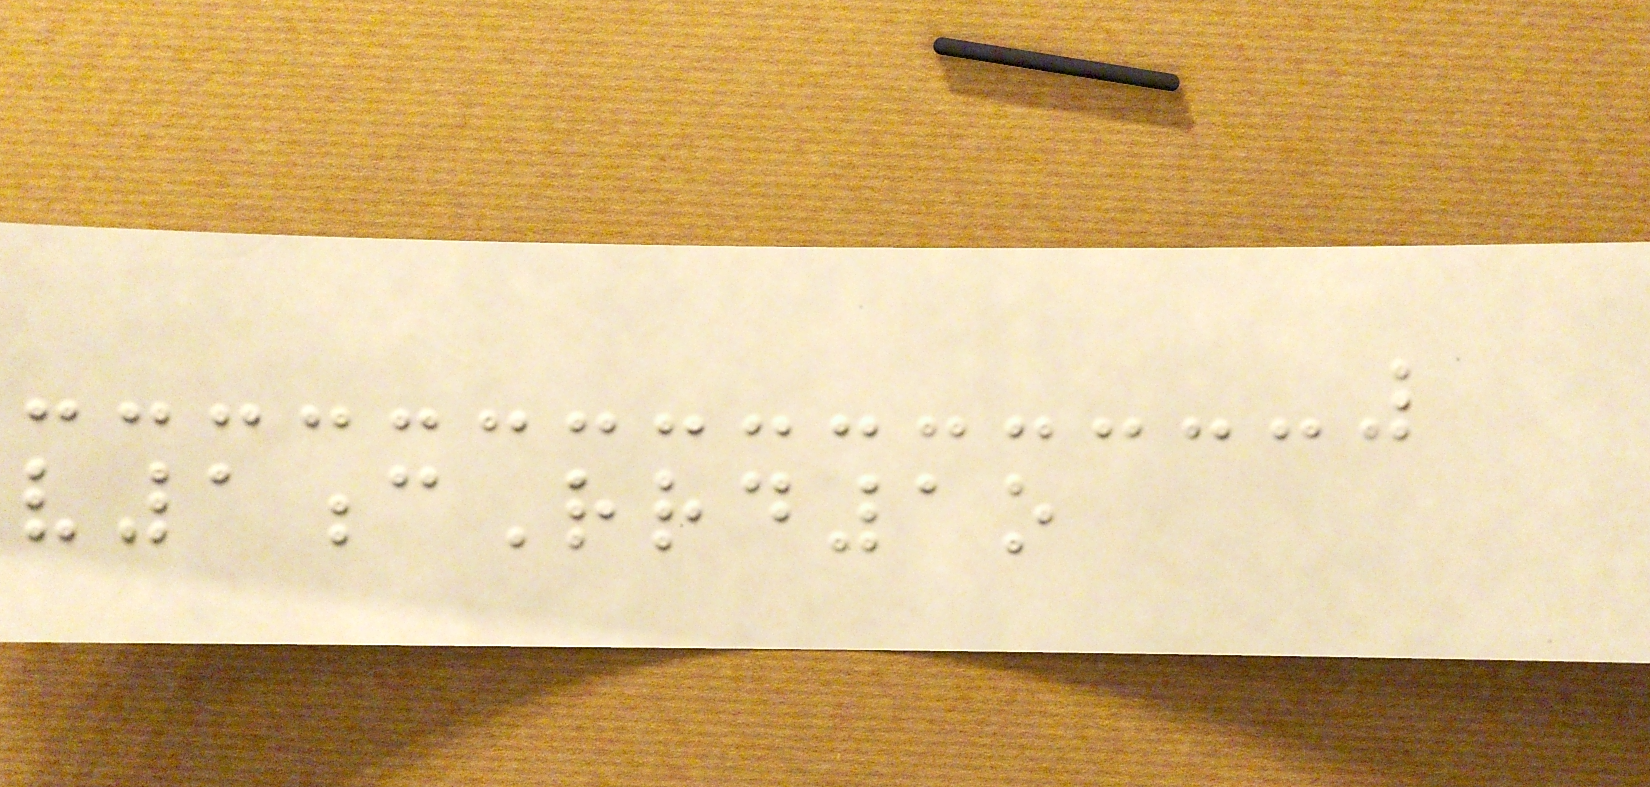v1cRrd1o
